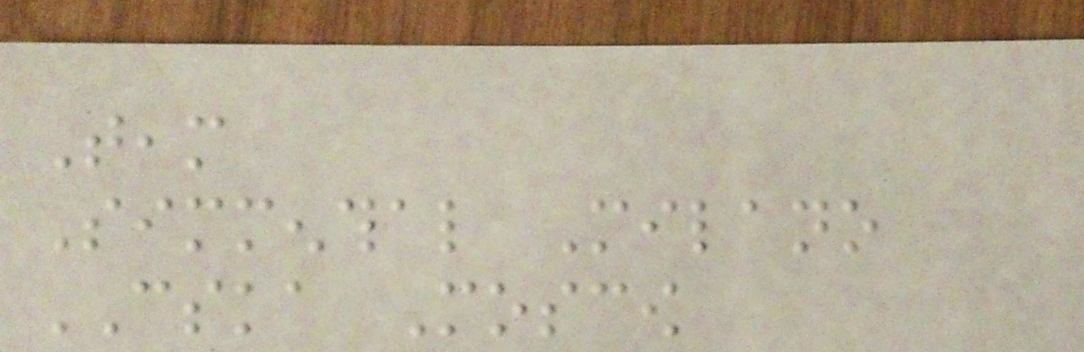Team
Simmenthal Milano
CSKA Moscow
